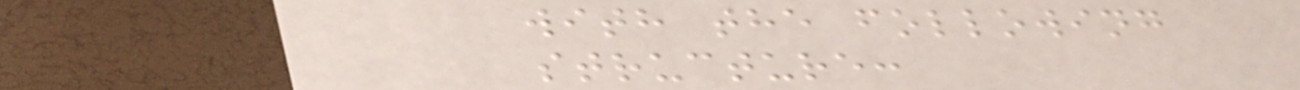with the following
structure:
